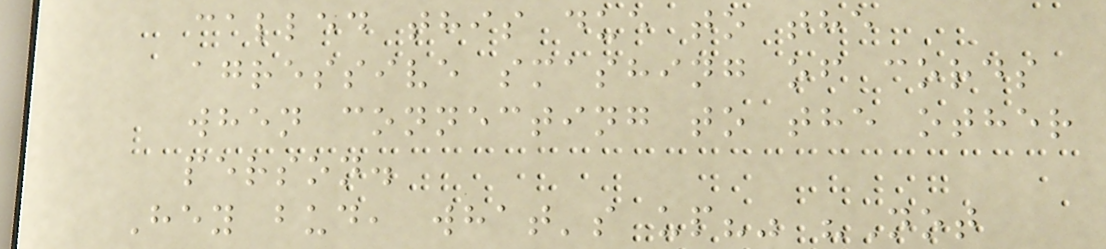called this due to the
agressive smashing of cords
when connecting to the other
person.
Hey bud, what's up?" "Not
